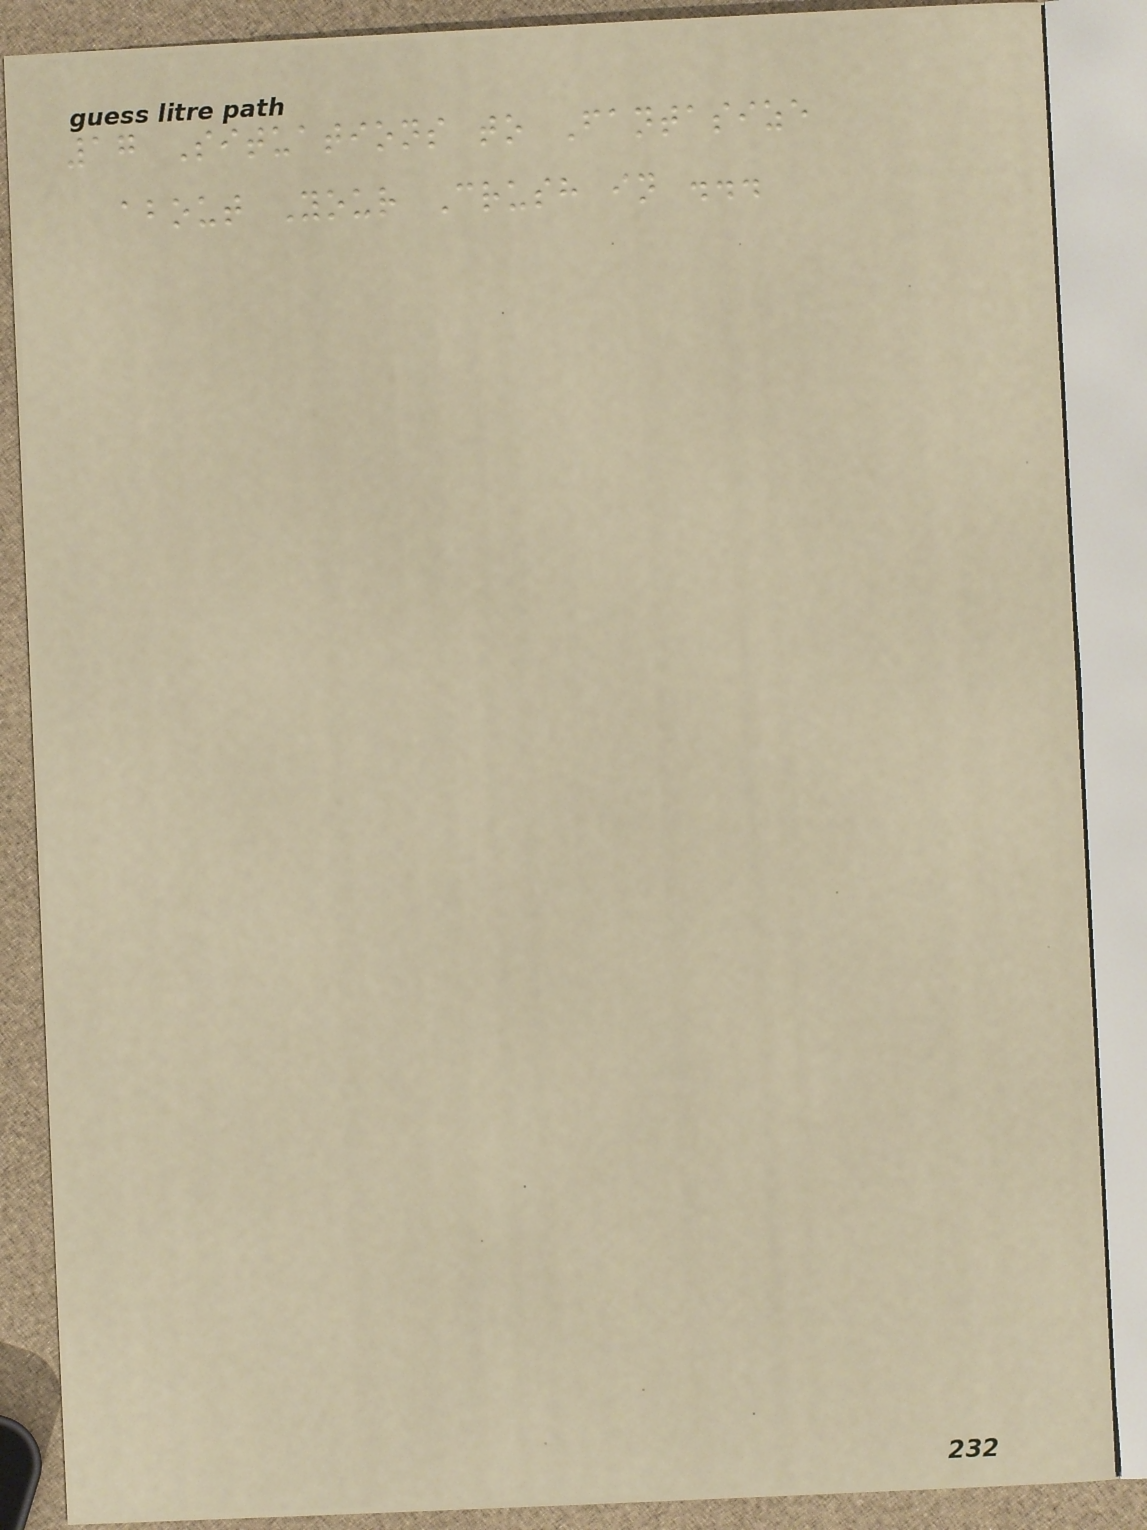17 Situations to Fantasize
about Your Crush in ...
